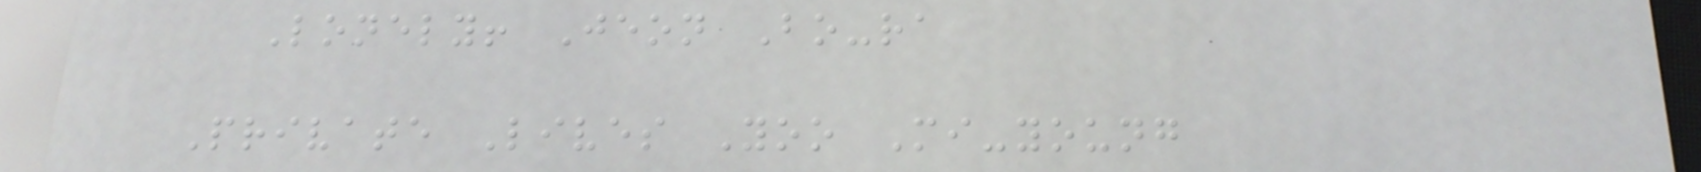Lonely! Jeon Bo-ra
Private Lives Yoo Mi-young
